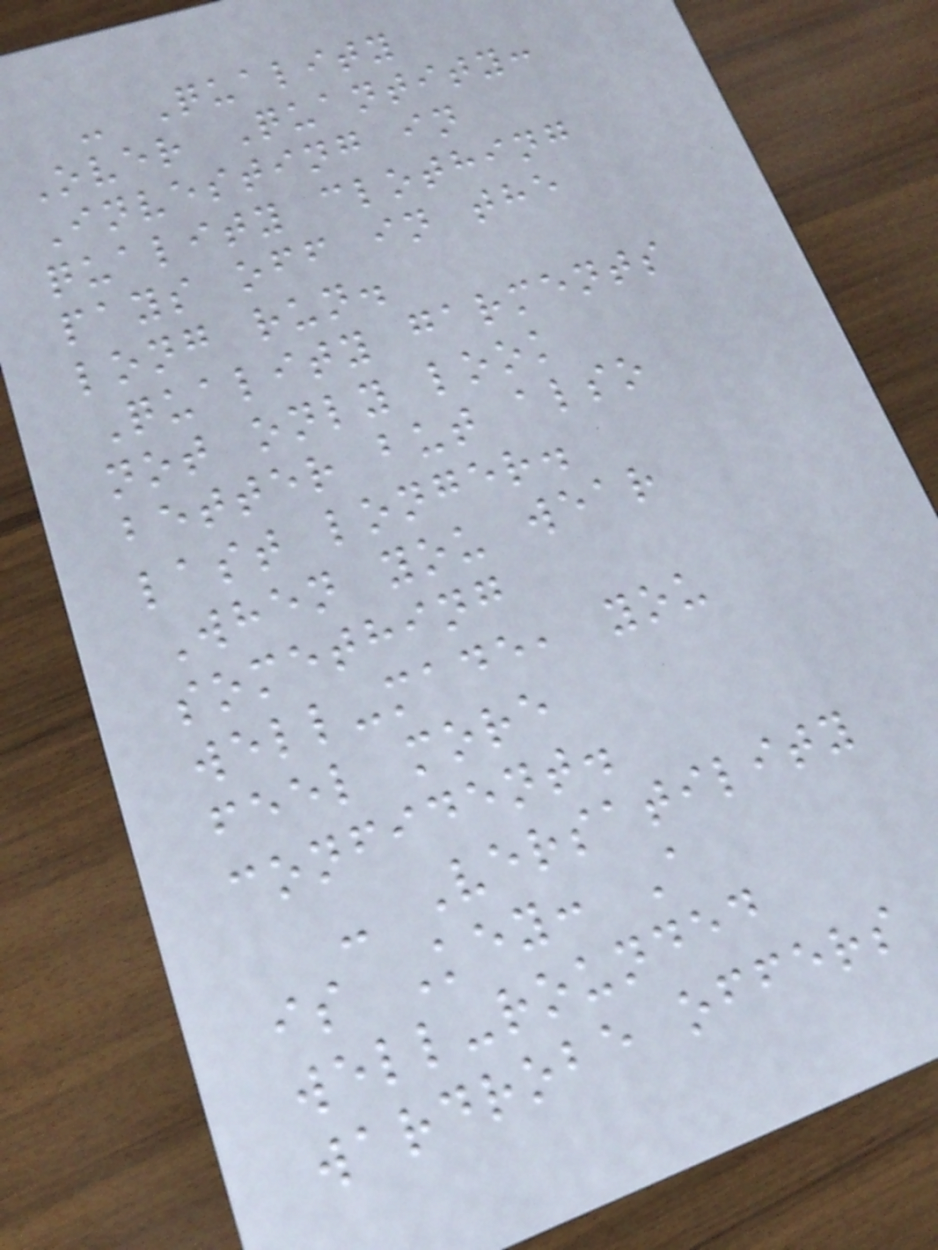- Quality
Over Quantity:
Investing in
quality clothing
pays off in the
long run.
Quality garments
not only look
better but also
last longer.
When you wear
something
well-made, you
feel more
confident.
- Versatility
is Key: A
well-rounded
wardrobe offers
